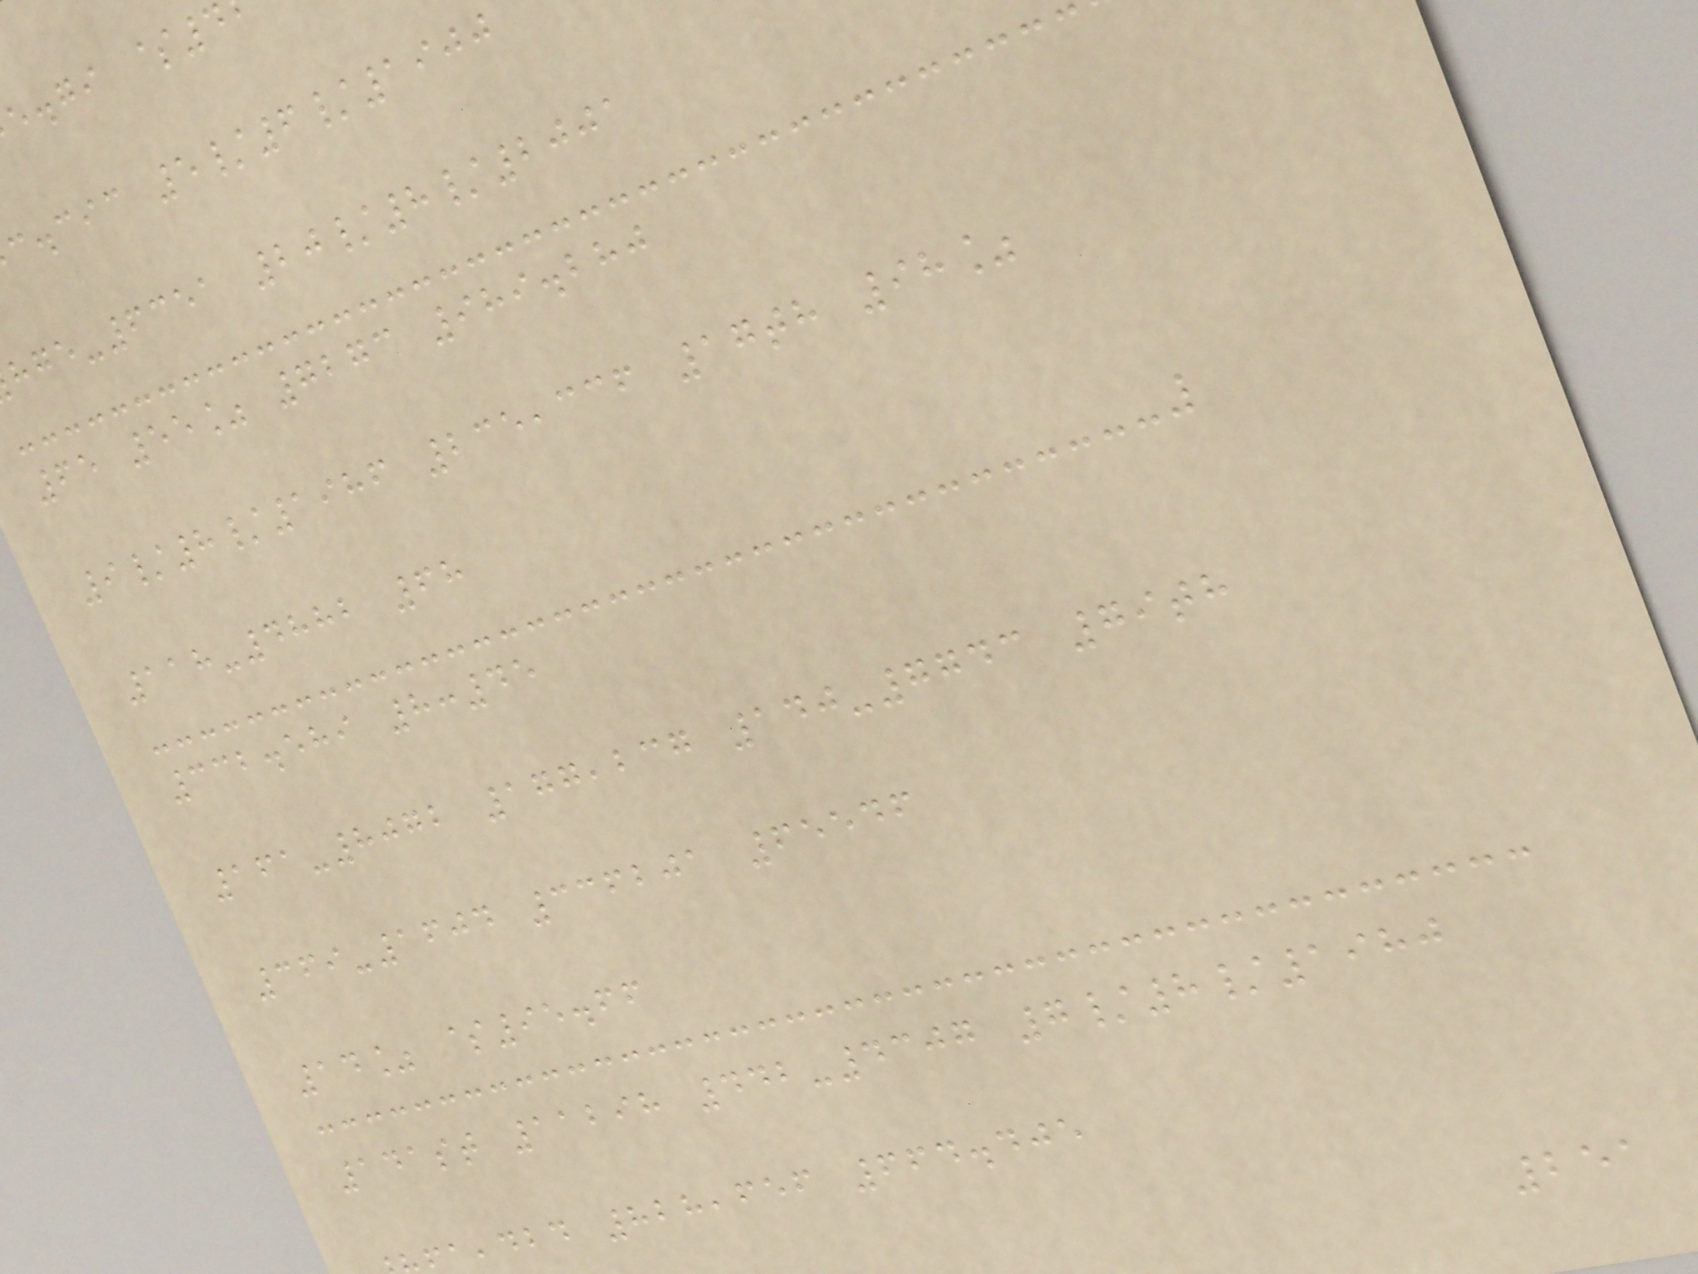e.gi $4
c.cic 5/6/1900
-6351 20/8/2001
65 55% 7273 989.280
9/8/1986 235,336 17th 98%
118-4882 68
332.589 8:45
161-8072 177,237 140-7743 79th
369-1604 336201 65546
14% $95.66
141st 11298 442-4307 7/8/1980
,dbd 828,656 664.405
251
